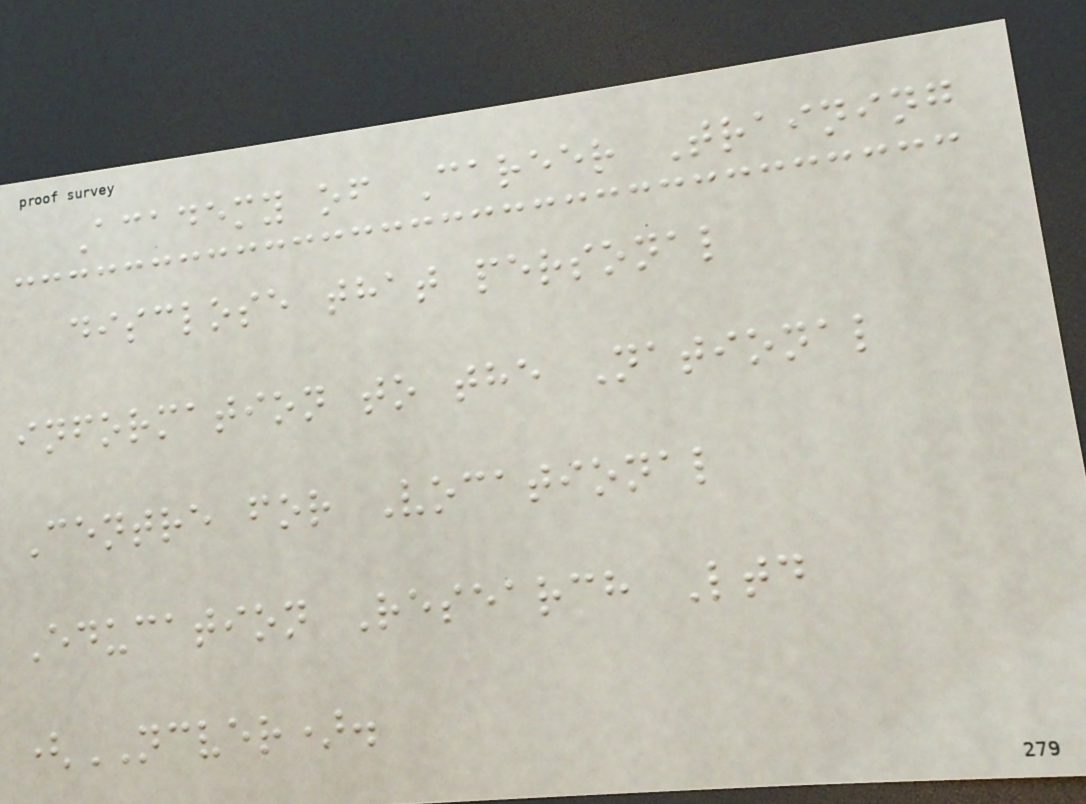Academy of Career Training
disclose that personal
information to the National
Centre for Vocational
Education Research Ltd
(NCVER).
